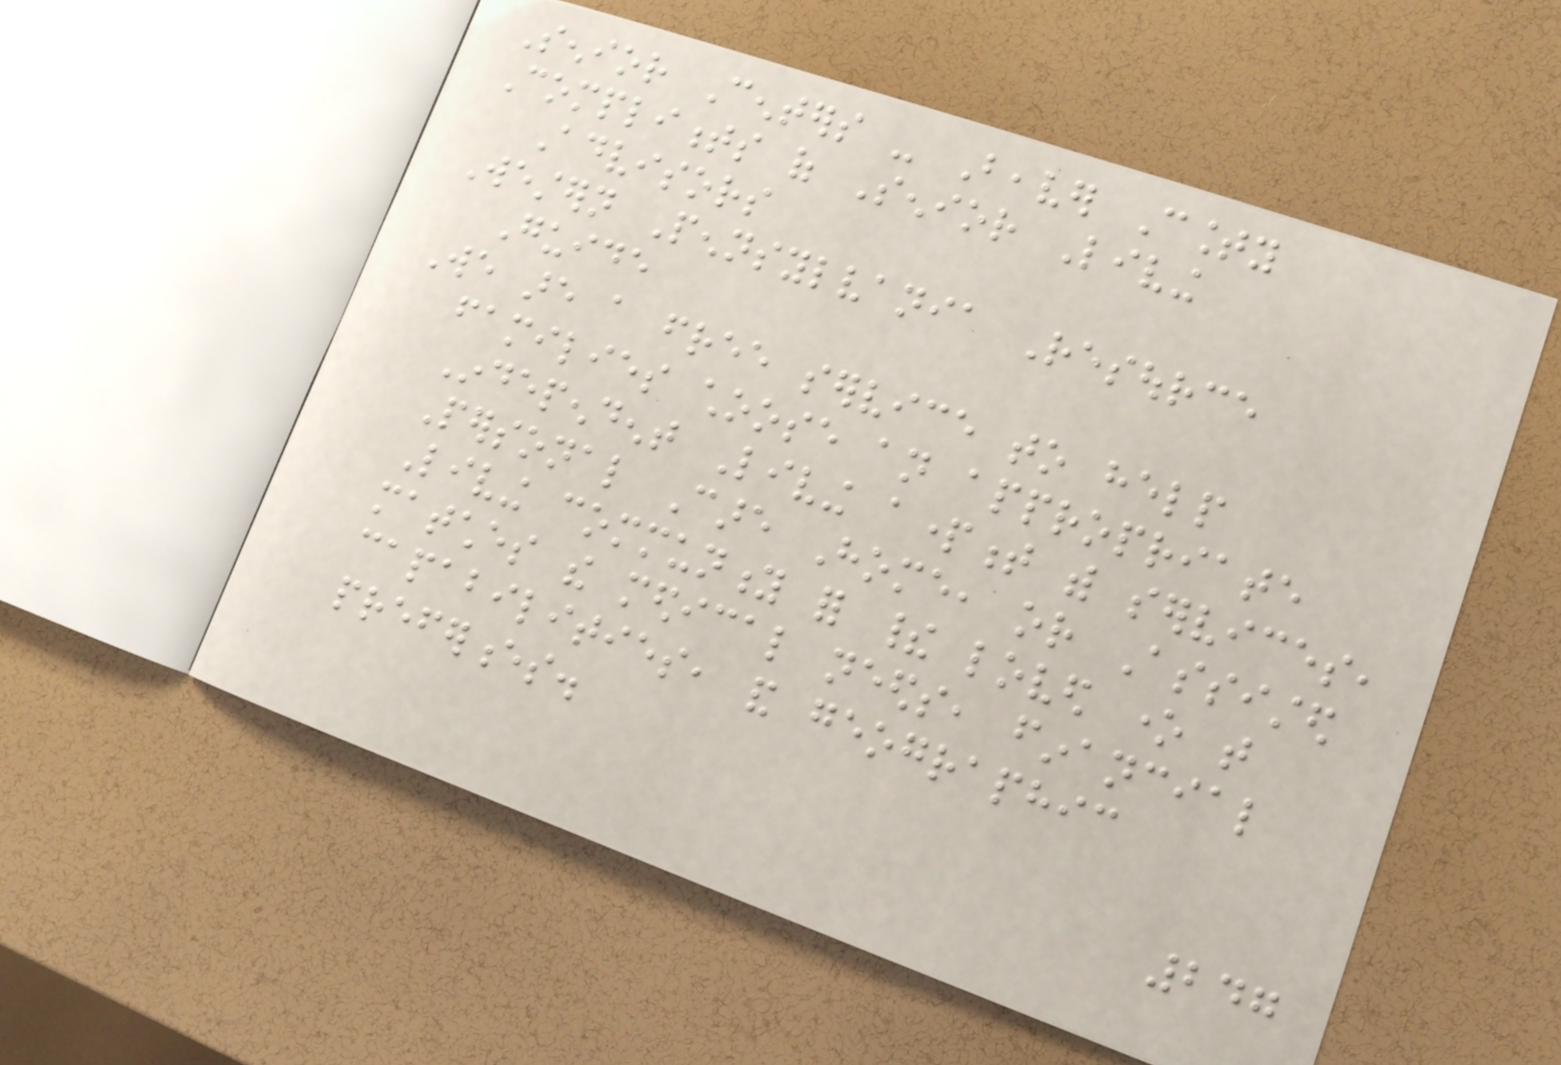Senior Centers - Beaver County
Compliments of Senior Living
Advisors
Western Pennsylvania Resource
Guide
We are a free service to help
families choose an appropriate
Independent Living apartment with services,
Personal Care Home, or Assisted
Living community for their loved one that
matches the medical needs, financial
capabilities, and geographic
preferences.
247
